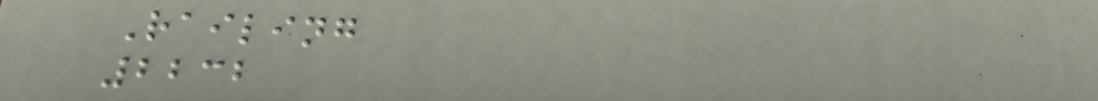Railing
2232
